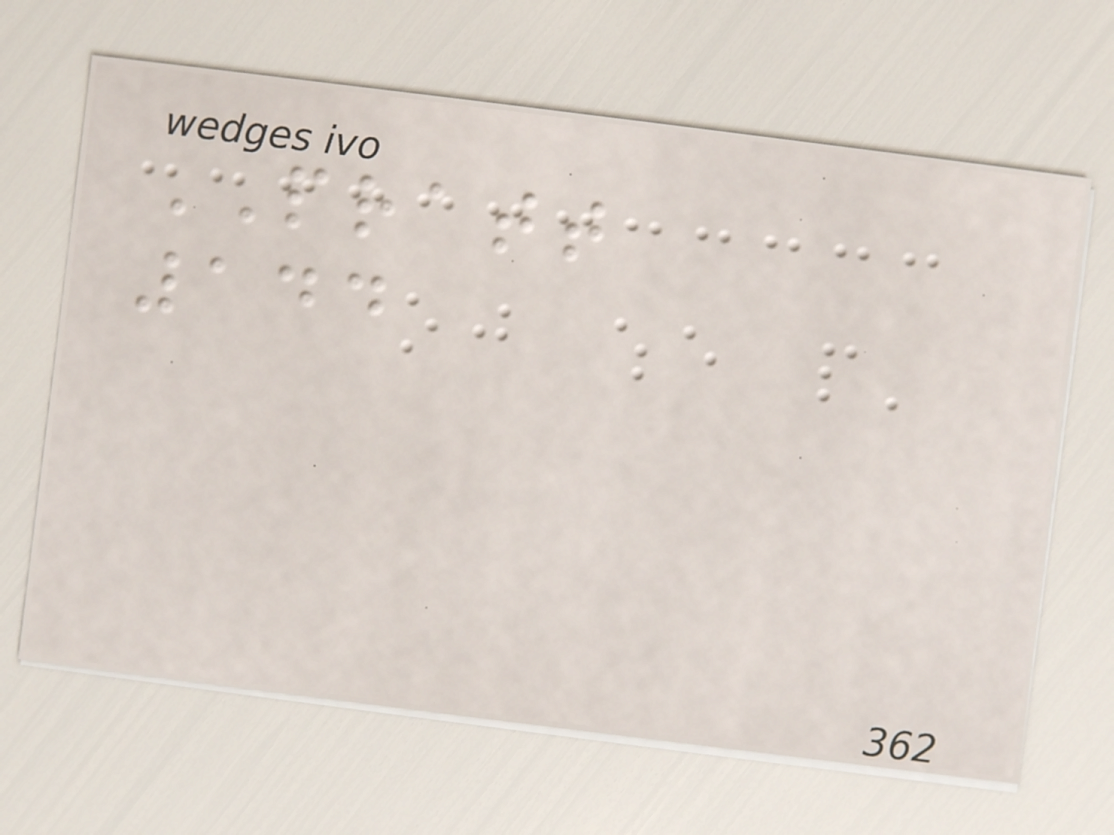PRATT
144
